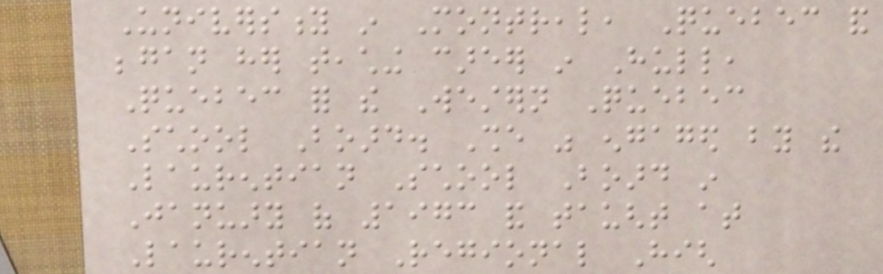University in Montreal, Quebec and
began her teaching career in Hull,
Quebec for the Western Quebec
School Board. She was engaged by the
Laurentian School Board in
January of 1973 and taught at
Laurentian Regional High
